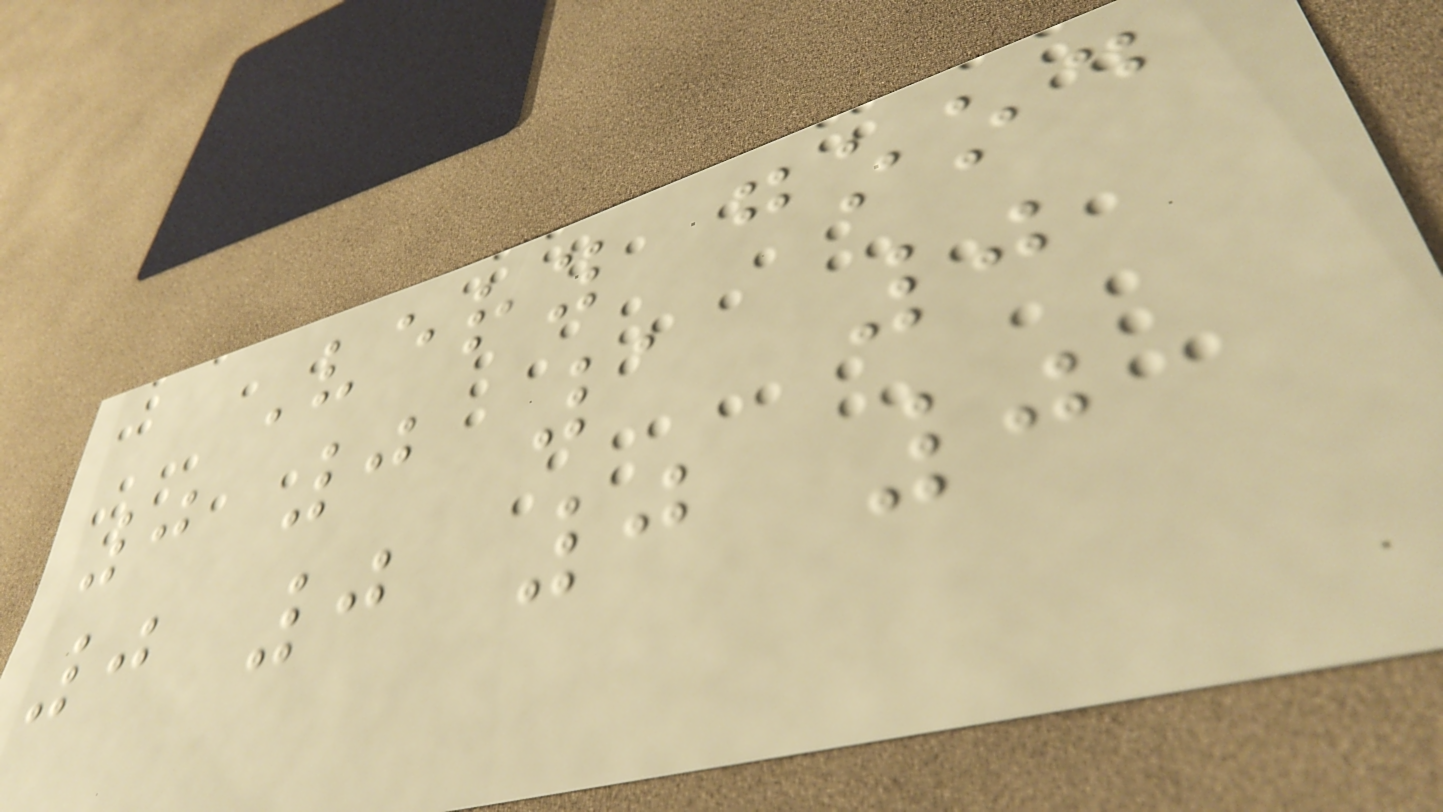Very good
0 0 1 0
0 0 0 0
